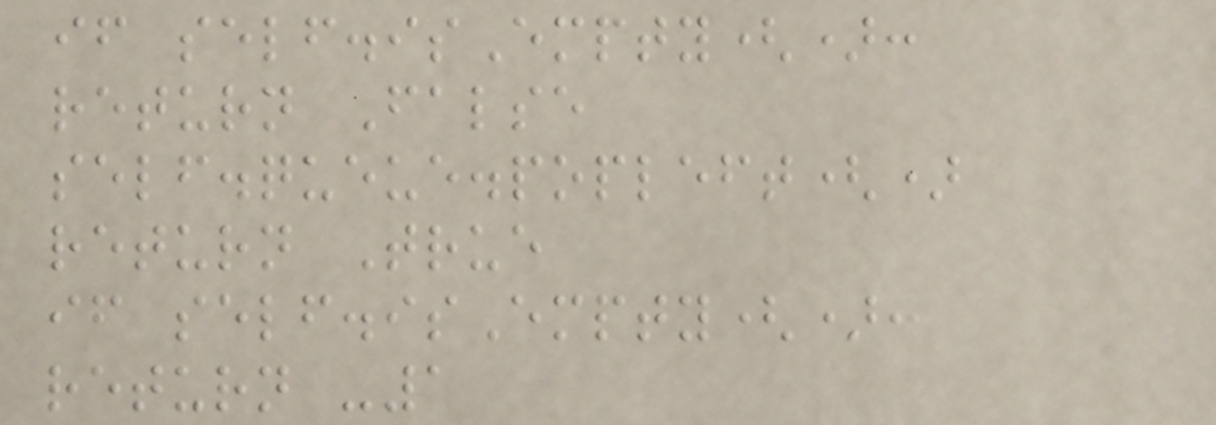if self.isEmpty():
return False
self.queue.popleft()
return True
if self.isEmpty():
return -1
